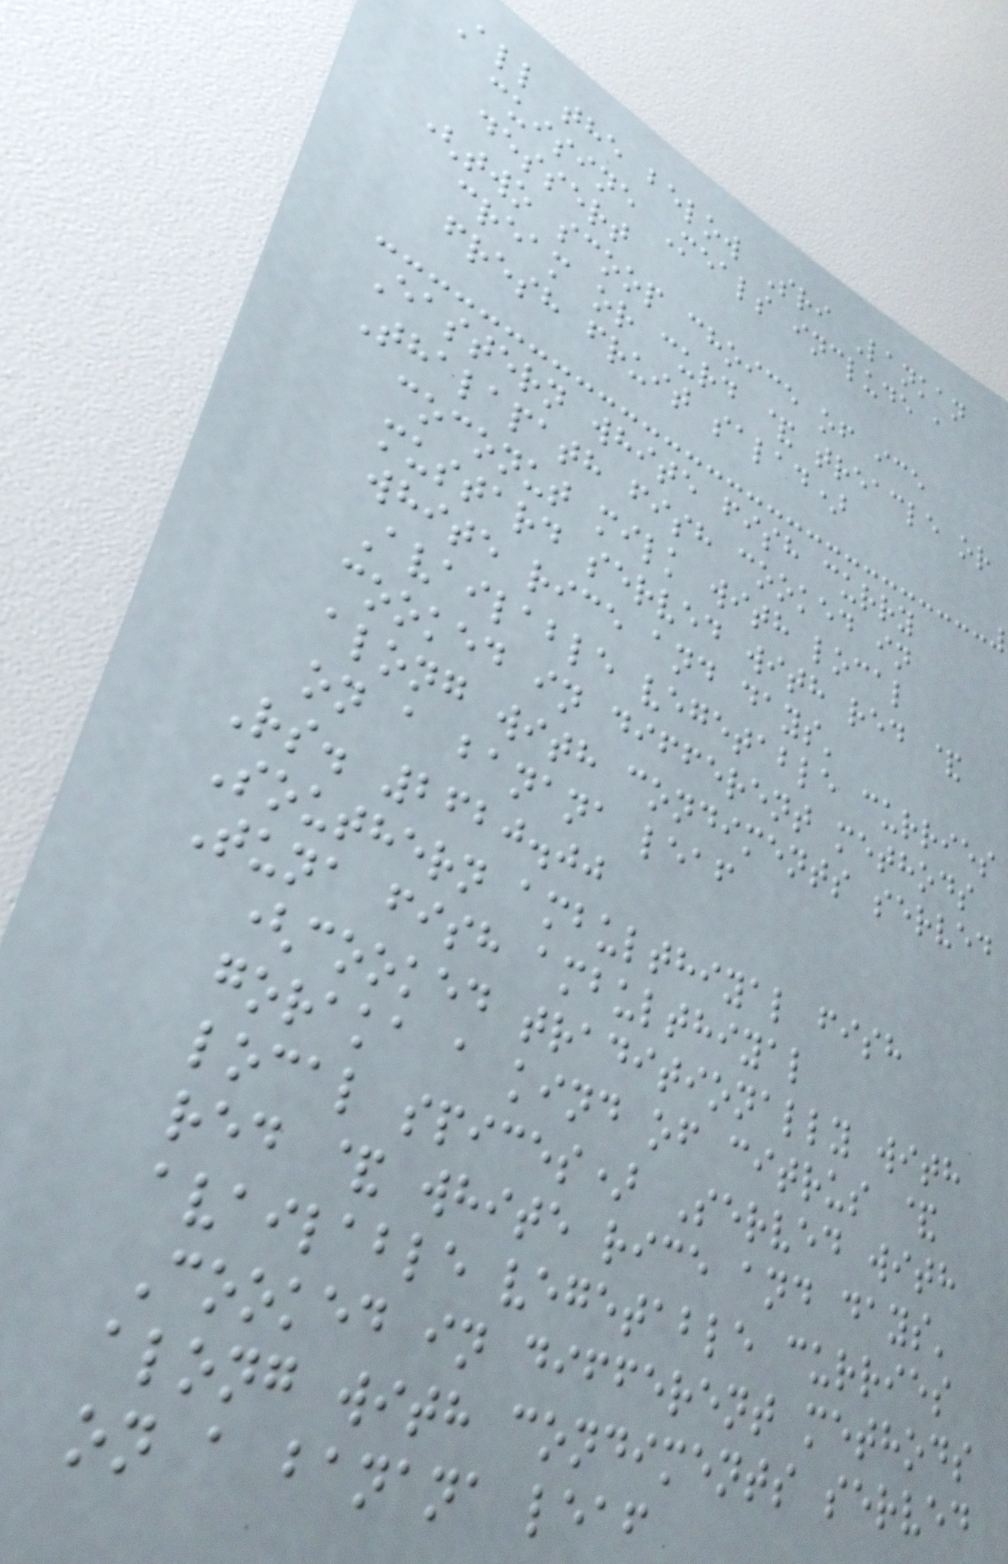All the below Sri Lankan
cuisine Meals include a
dessert
(two scoop choice of ice
cream or curd & treacle or
fresh fruit salad)
Eastern white fish curry
Thalapath fish cooked in
coconut milk with local
mustard served with red &
white rice and days'
Available vegetable curries
cooked in different methods
along with condiments served
on a banana leaf
Rs. 2620.00
Southern ambulthiyal fish
Tuna fish ambulthiyal
(cooked traditionally with
goraka a kind of citrus &
local spices) Served with
red & white rice and days'
available vegetable curries
Cooked in different methods
along with condiments served
on a banana leaf
